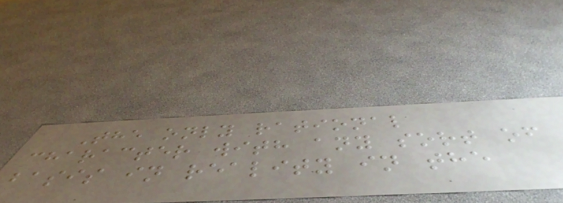The only rational
character with any sort of
basis in reality in the
